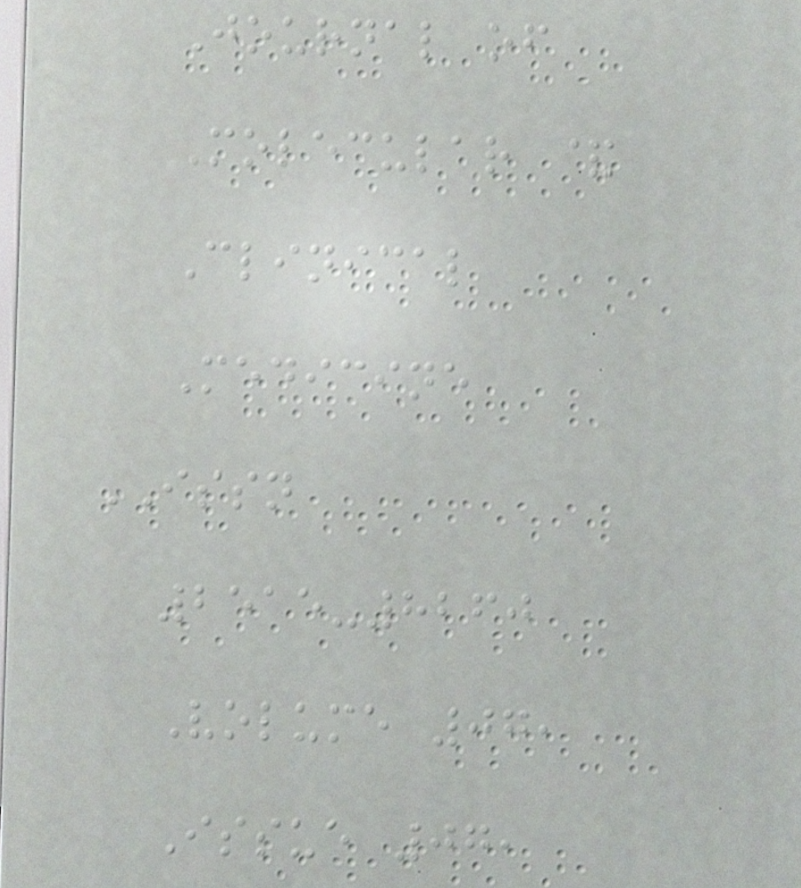Journal of
Molecular &
Clinical
Medicine
ISSN
2515-8260
Volume 07,
Issue 07,
